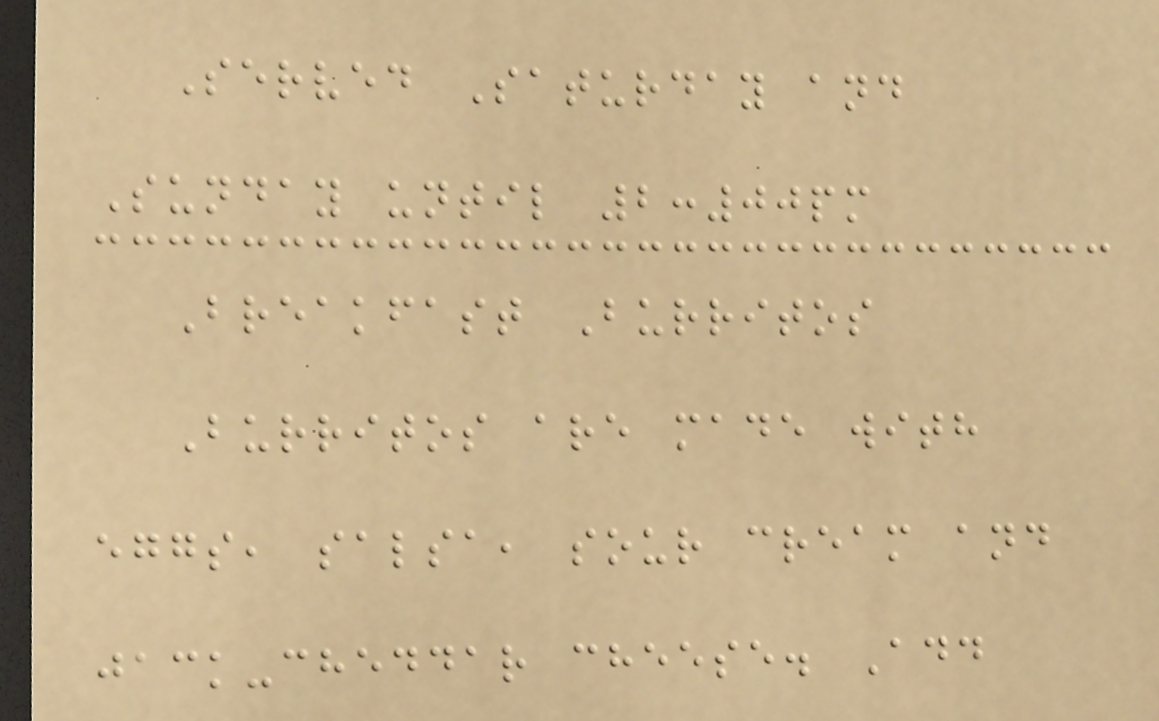Served Saturday and
Sunday until 2:00pm
Breakfast Burritos
Burritos are made with
eggs, salsa, sour cream and
jack-cheddar cheese. Add
